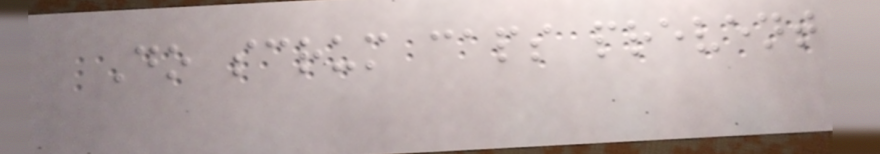Do scrum caps prevent
